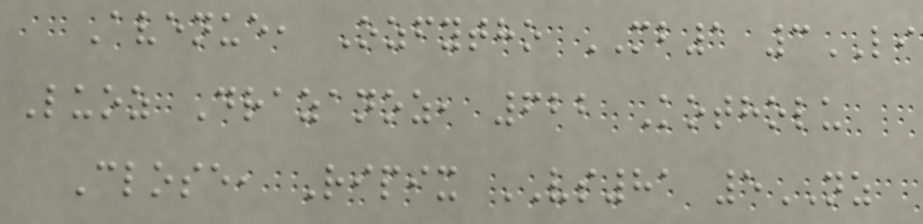Avenue, Ozfytho MB1 3LI
Luoz Drazanoz, 622 Kotholu
Close, Ripix VS81 5NZ
